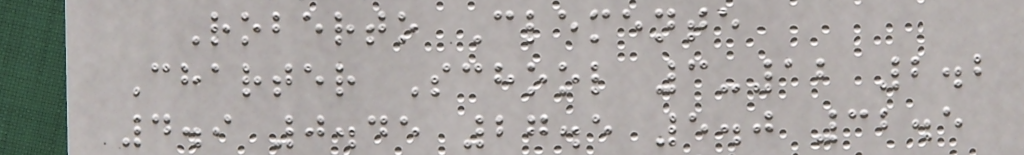Roberto Clemente
Charter School 3-12 2.2
4.9 0.45 27.5 5.0 32.5
